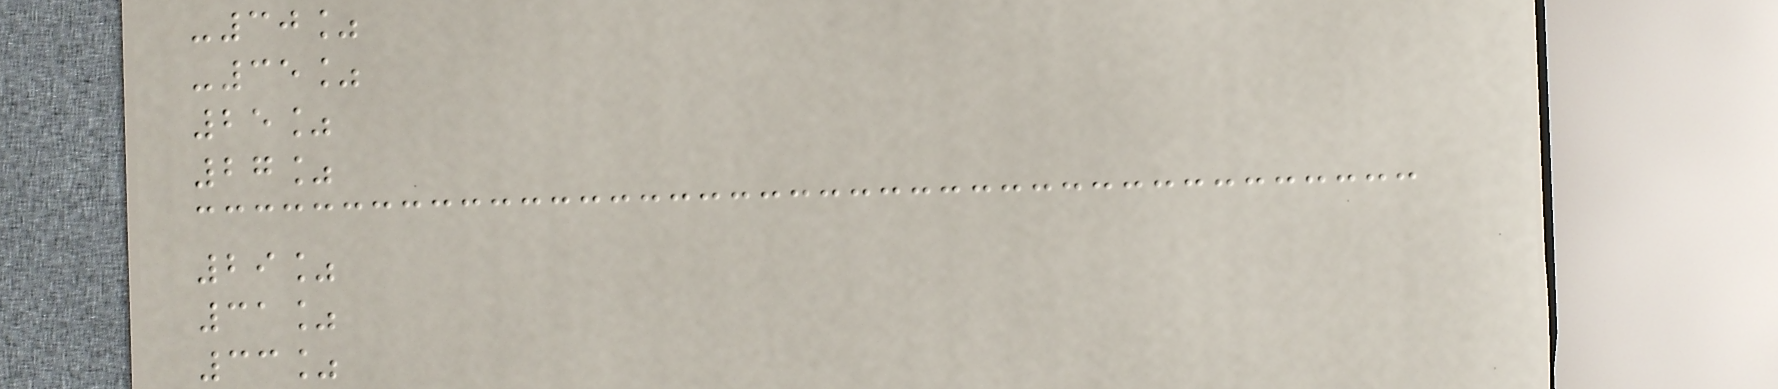-30%
-35%
25%
27%
29%
31%
33%
